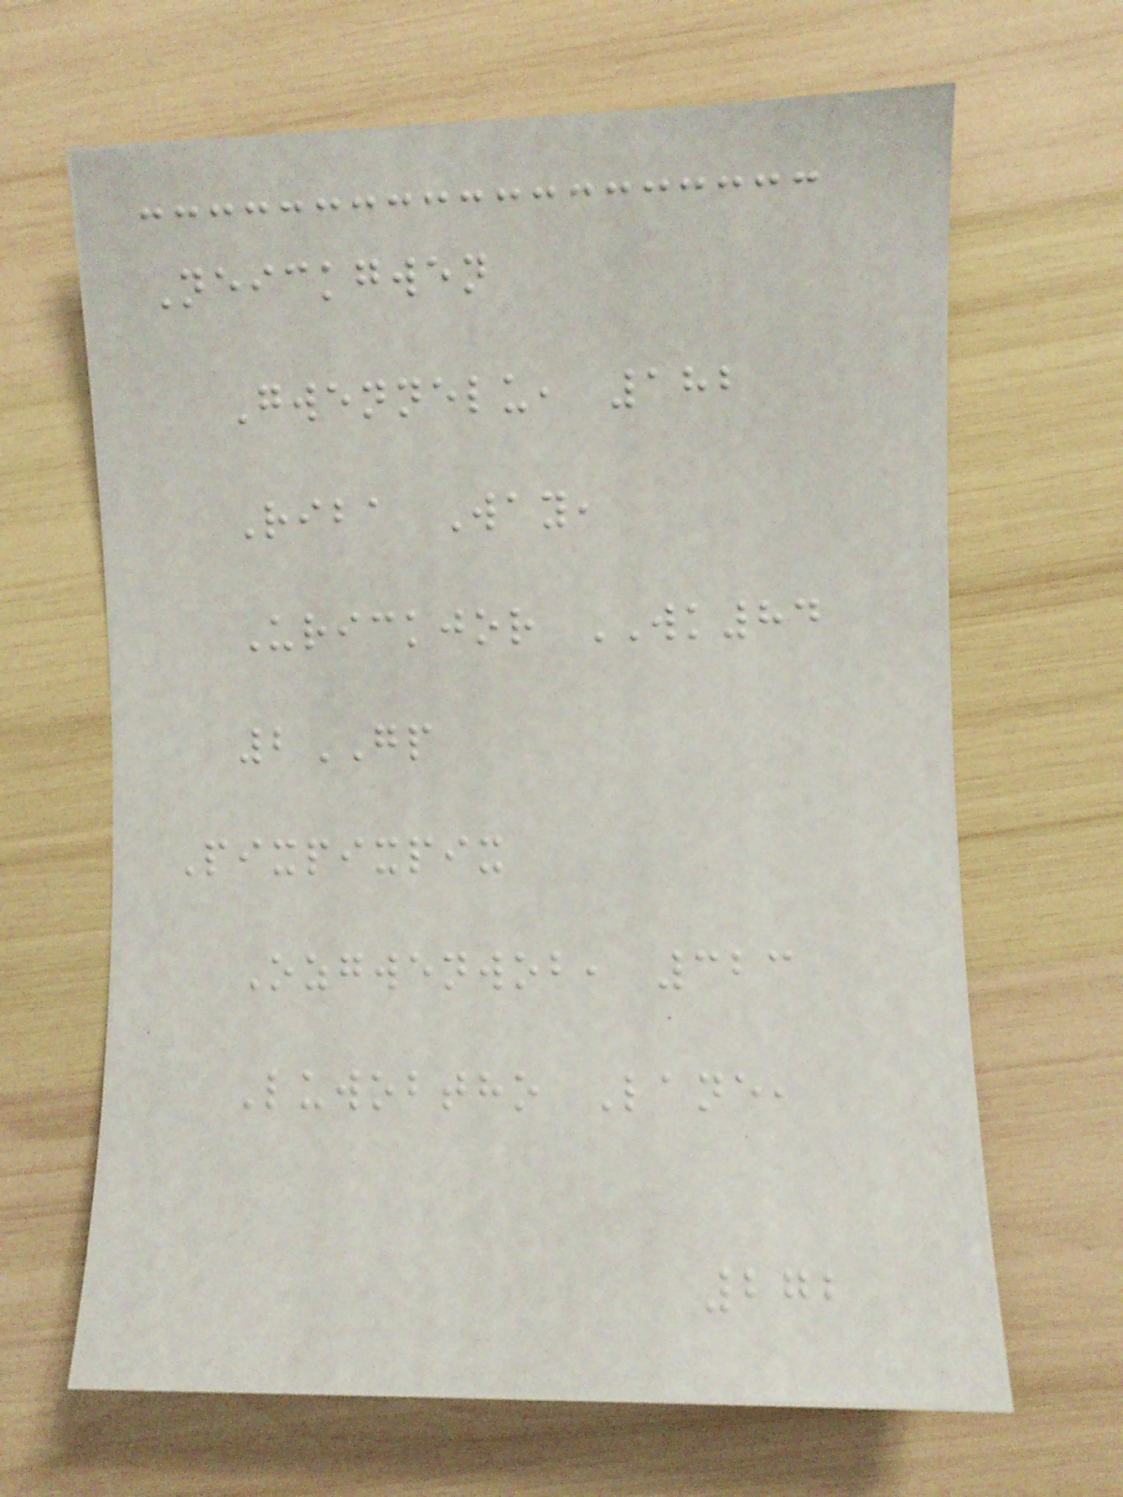Neickgwen
Gwennelu, 182
Riba Way,
Urickjor WK84
2GP
Pixpixpix
Ozgwenwob, 323
Luwobtho Lane,
272
